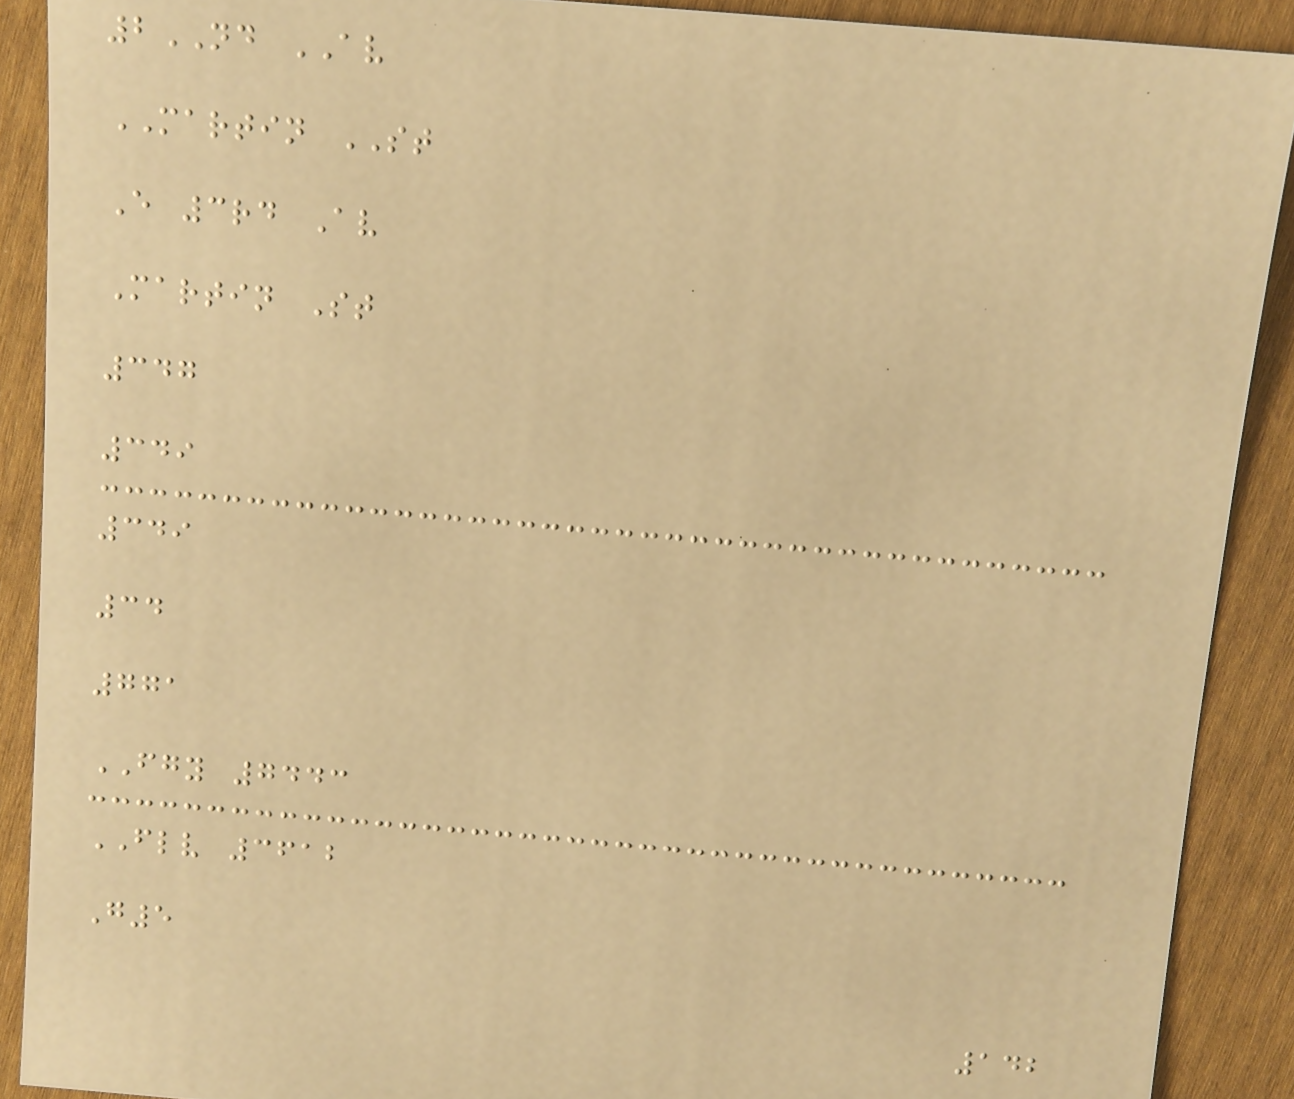2ND AV
MARTIN ST
E 3rd Av
Martin St
347
349
349
34
771
FGY 7443
FLV 3612
G5
142
